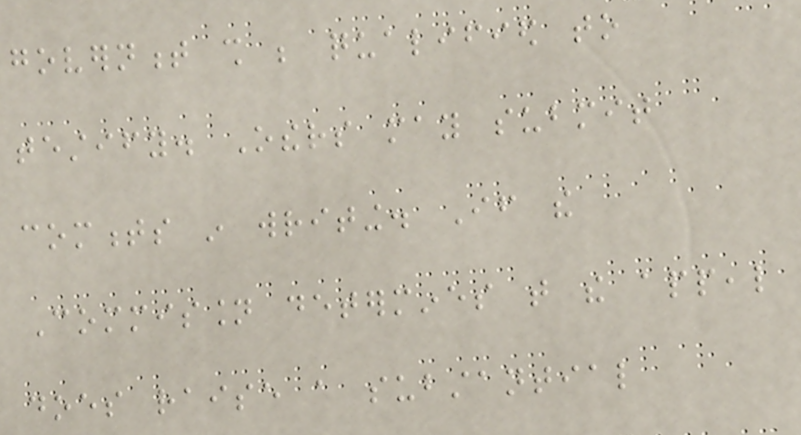government shall be qualified to
testify. Others may submit
comments in writing. If the
Commission determines that the appeal
does raise a substantial
